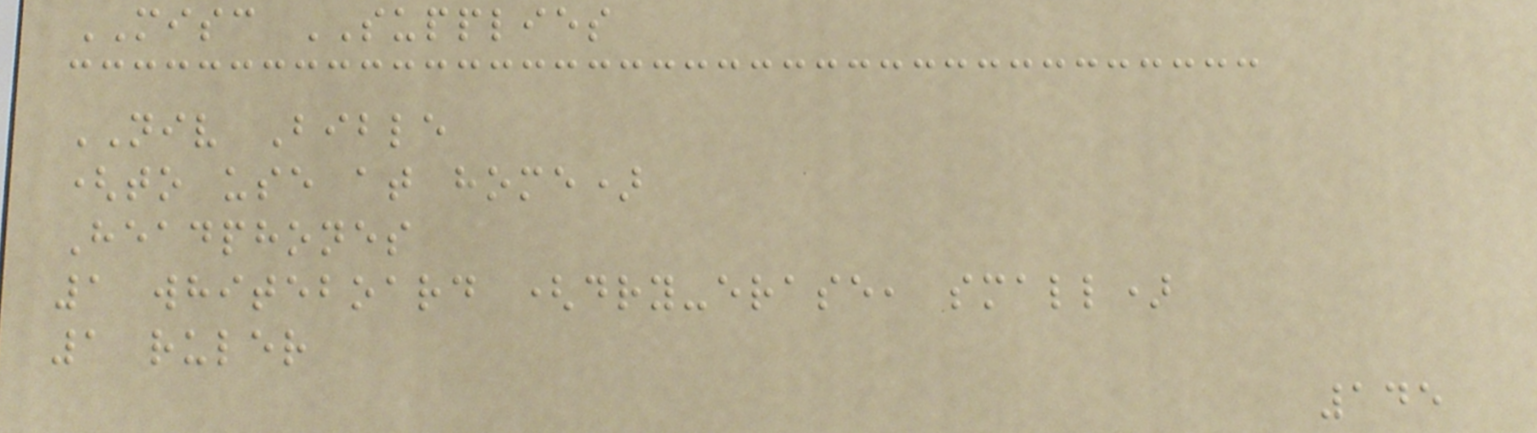MISC SUPPLIES
NIV Bible
(to use at home)
Headphones
1 whiteboard (dry-erase, small)
1 ruler
145
